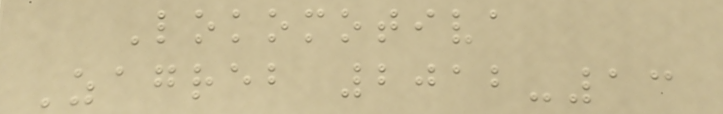Lokomotiva
Zagreb 2012-13
